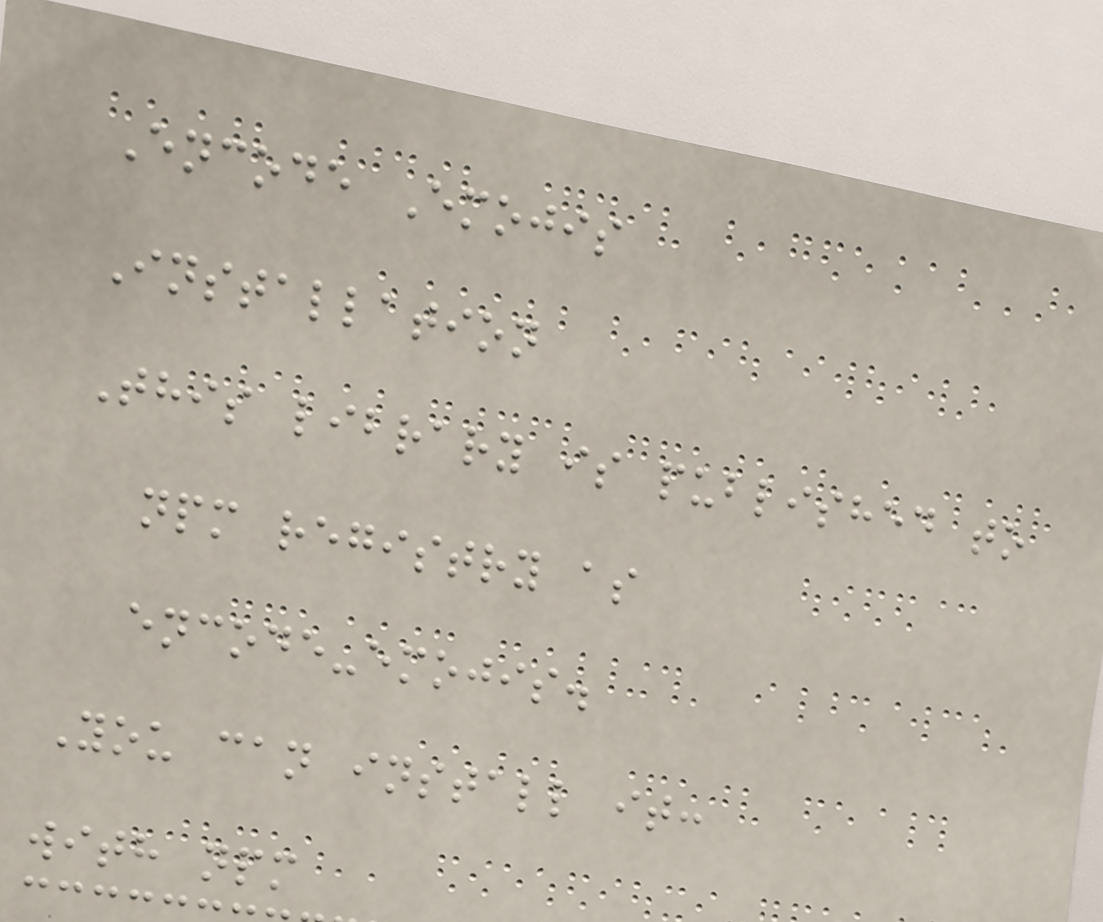Encode Emojis
Installation
This library is published to
npm registry as
encode-emojis.
You can install it:
with npm
